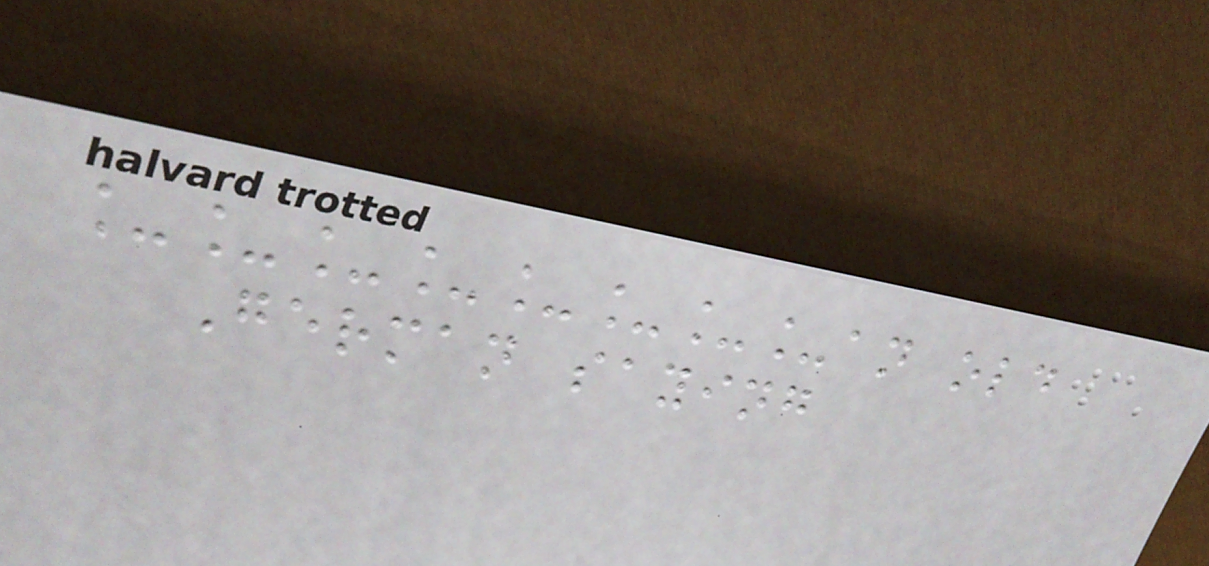________an old
German saying
